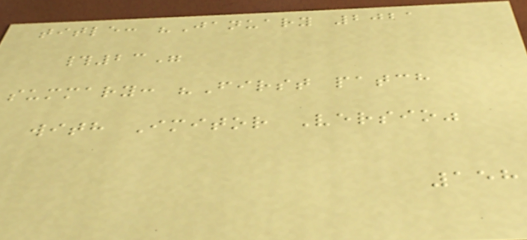title: "January 2021
#23"
summary: "First patch
with Imitor Versio"
158
